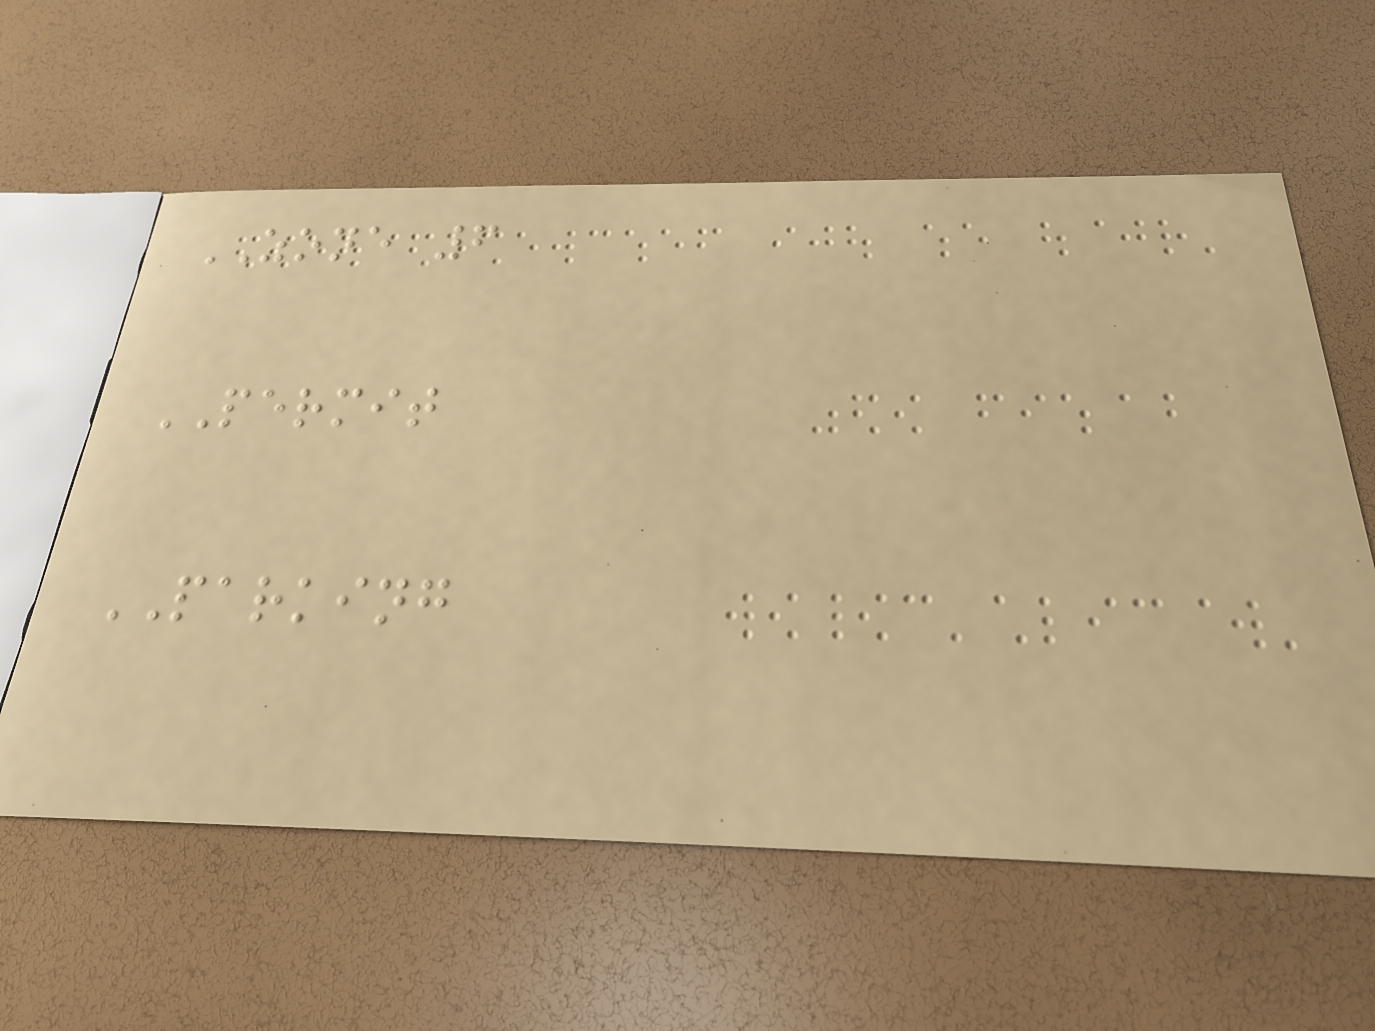ZONE 6
PERMIT
PARKING
